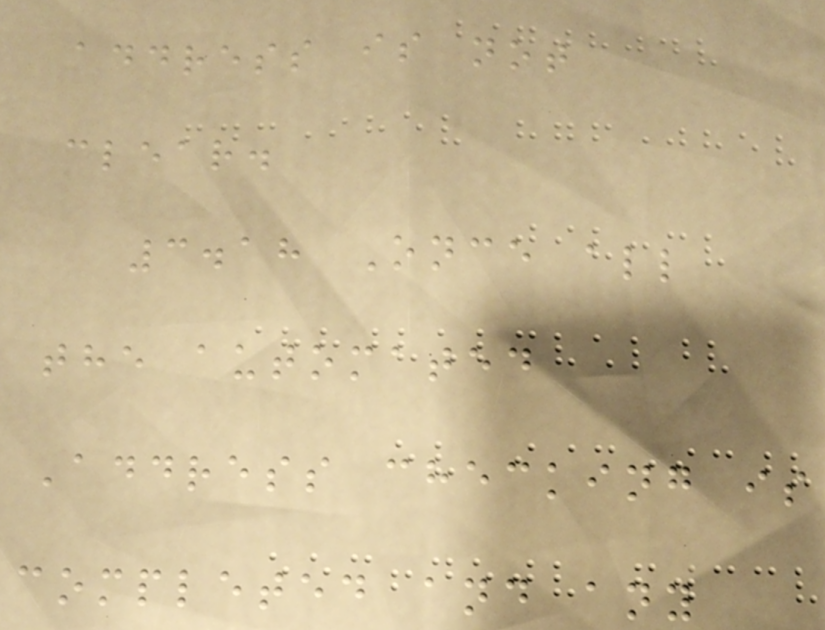address is not
clear.
3.18 Once all
the automated
Address checking is
completed and any
